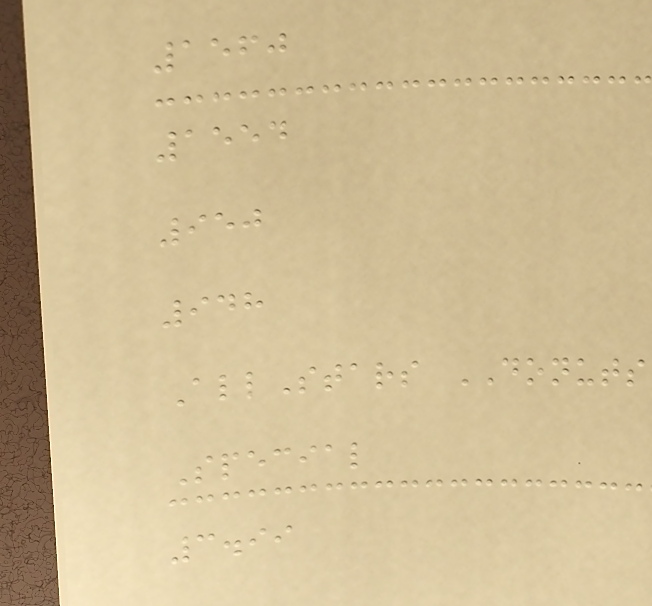1560
1554
950
948
AllStars DONUTS
Special
3.99
